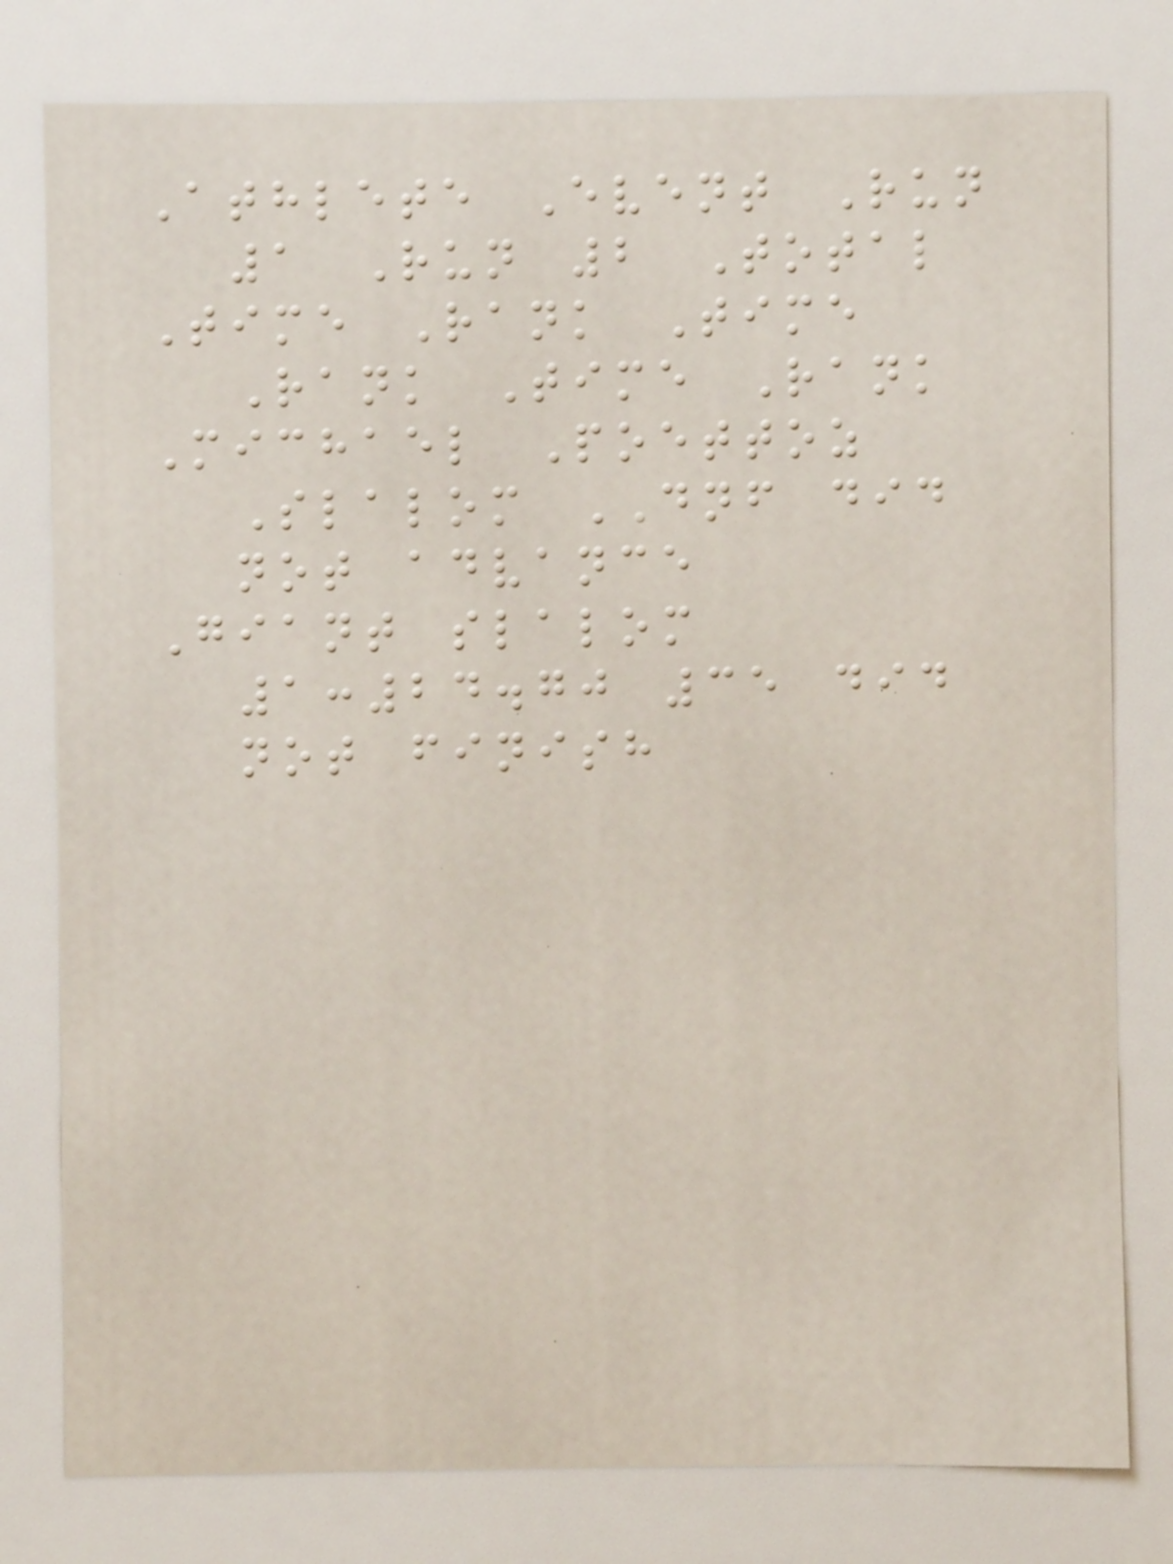Athlete Event Run
1 Run 2 Total
Time Rank Time
Rank Time Rank
Michael Poettoz
Slalom DNF did
not advance
Giant slalom
1:24.70 35 did
not finish
